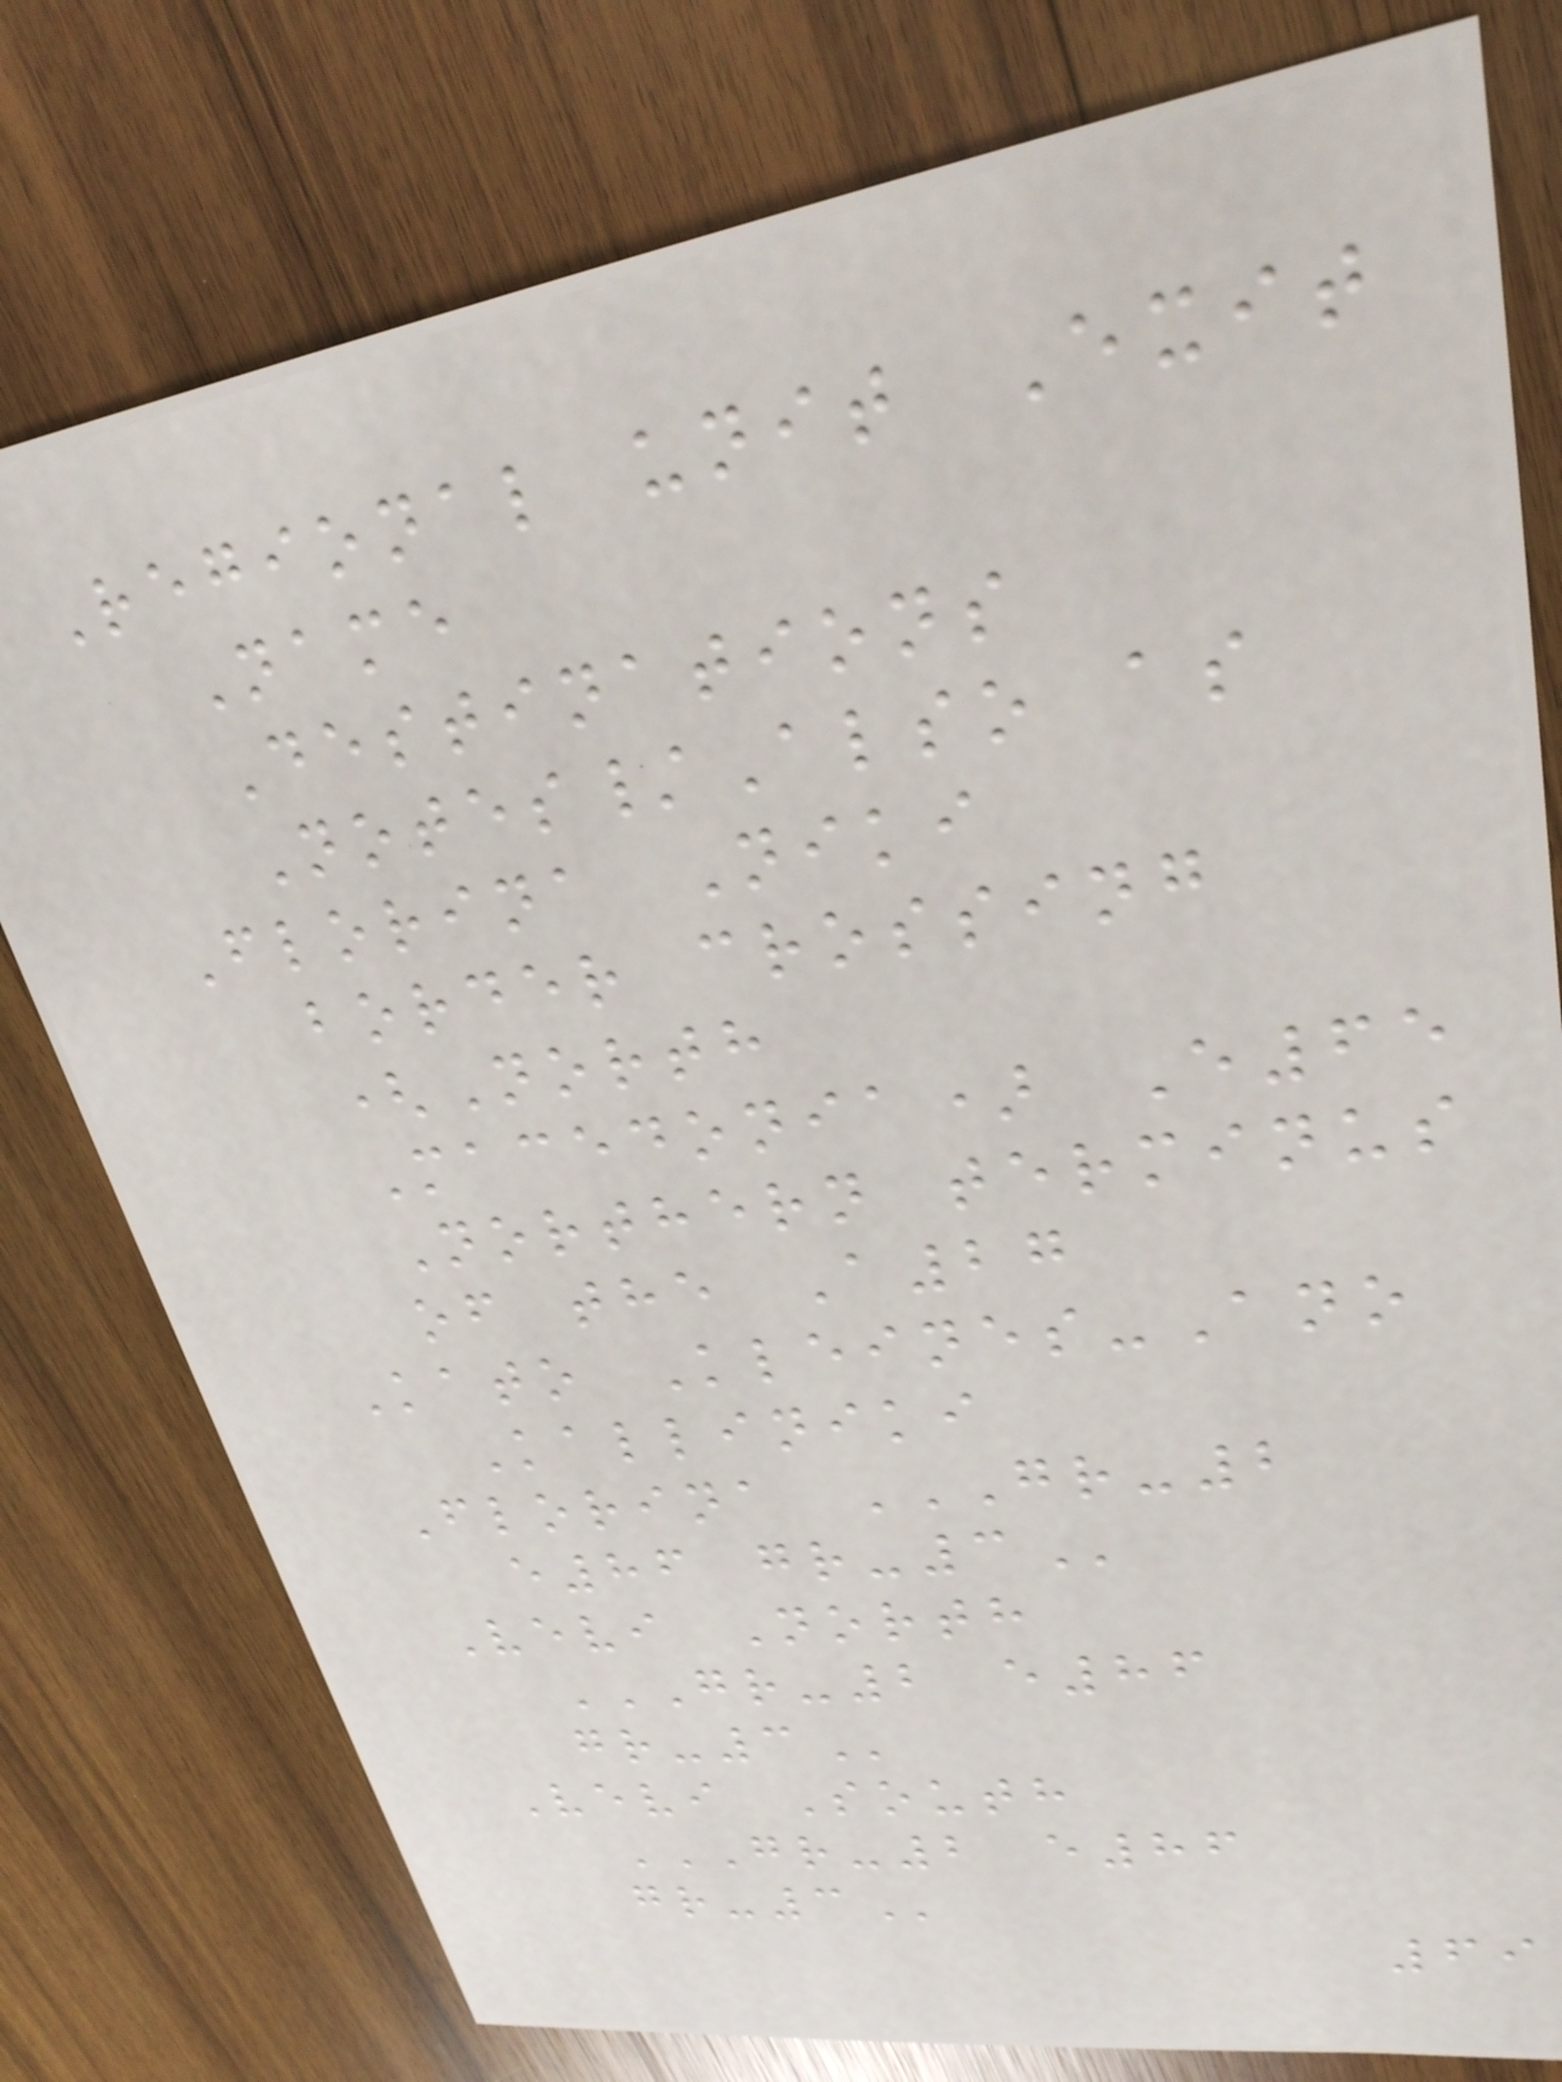Regional unit Exit
Name
Destinations
Notes/Also as
Florina Niki
border crossing
(North
Macedonia) E65
Northern terminus
of the A27
Kato Kleines-Ano
Kalliniki
Florina GR-2
E86 GR-3
Vevi North
GR-2 E86
GR-3
Vevi South
GR-2 E86
GR-3
69
